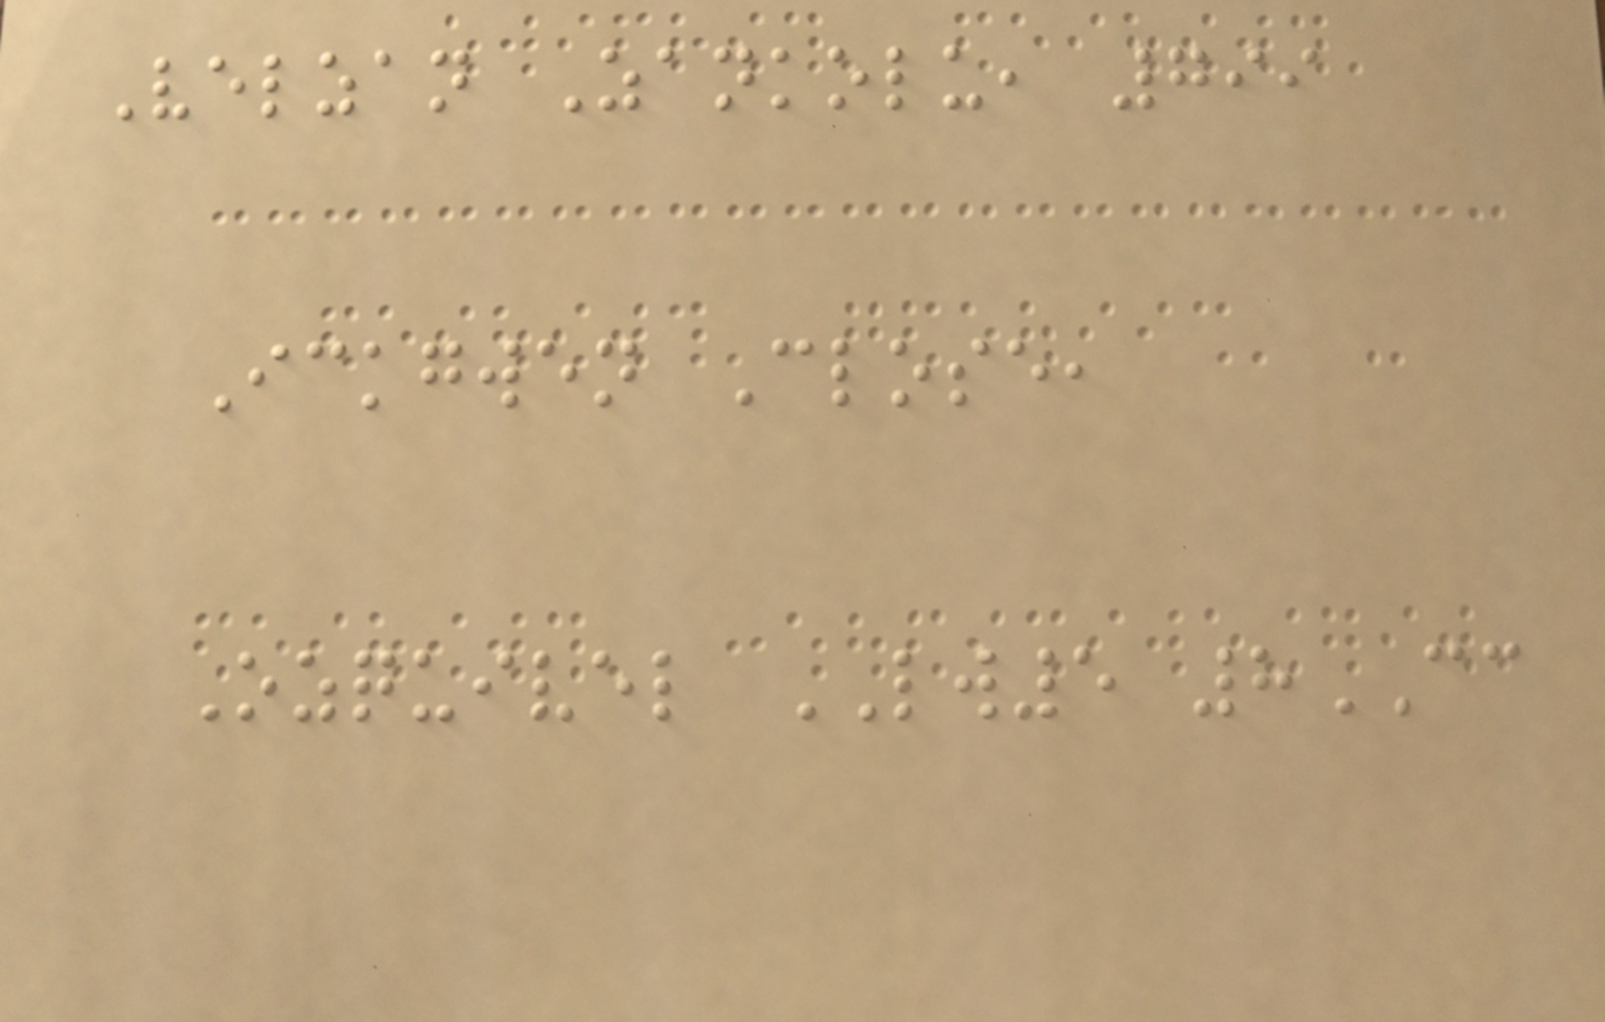Velzan Zankolu, 799
Ickgwen Close,
Ozquivel LW5 8CC
